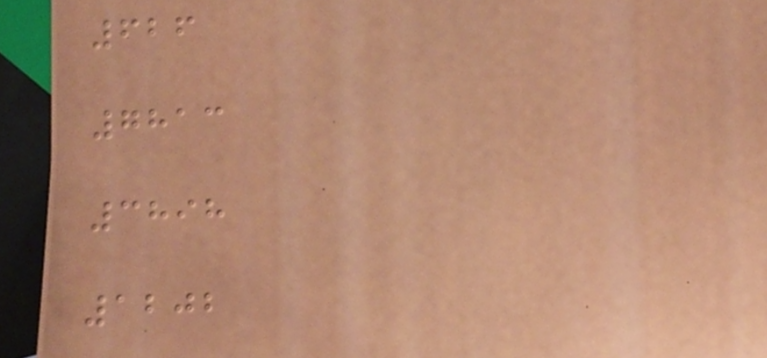626
7813
3898
1202
